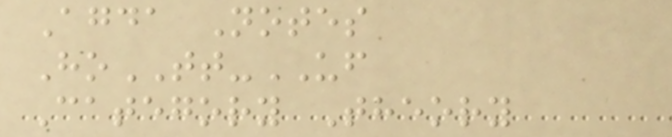Agda Notes
HoTT-UF
Category Theory
